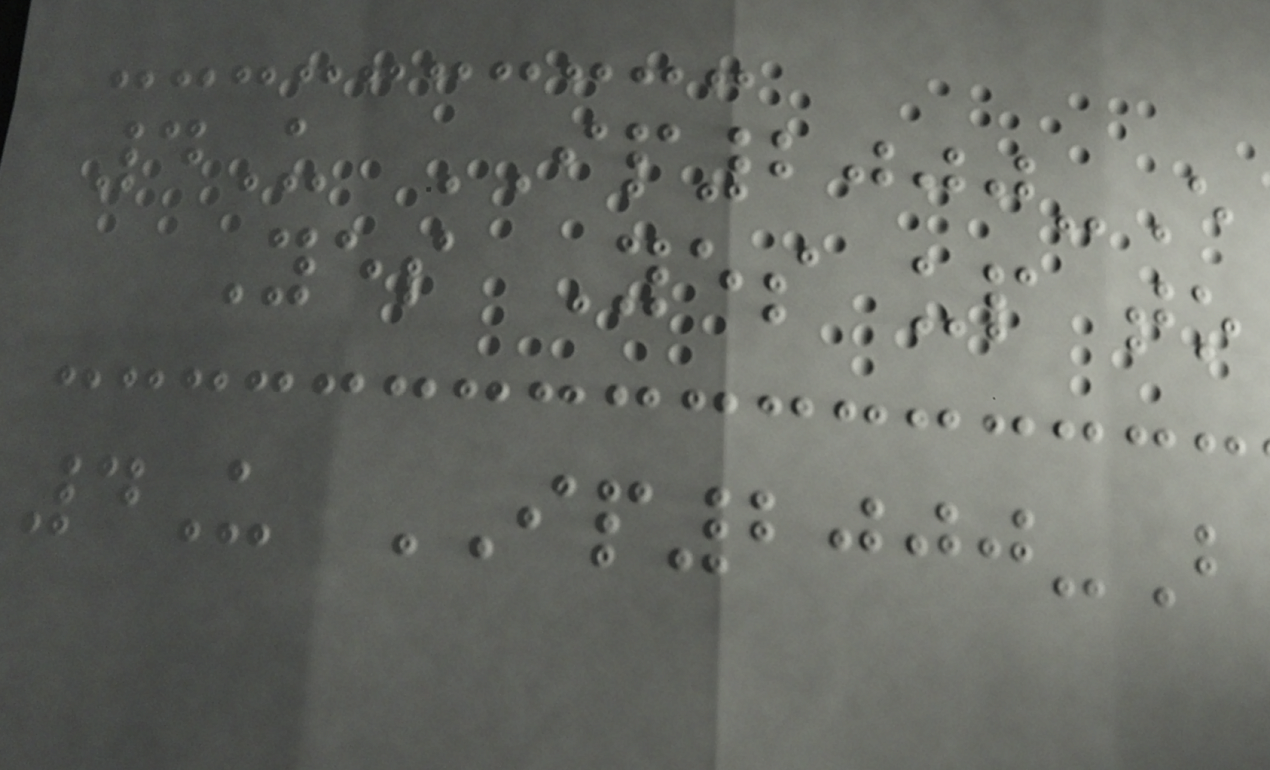4U IP2000-E
Yes Yes up to
4U IP2000-B
